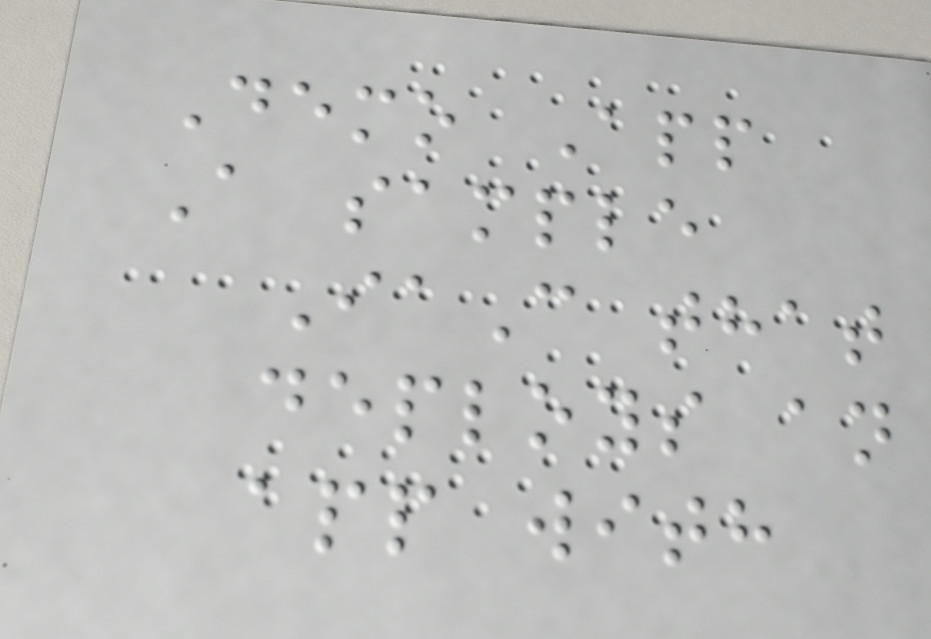Demo App
A sample
IaC that
deploys an
app with
